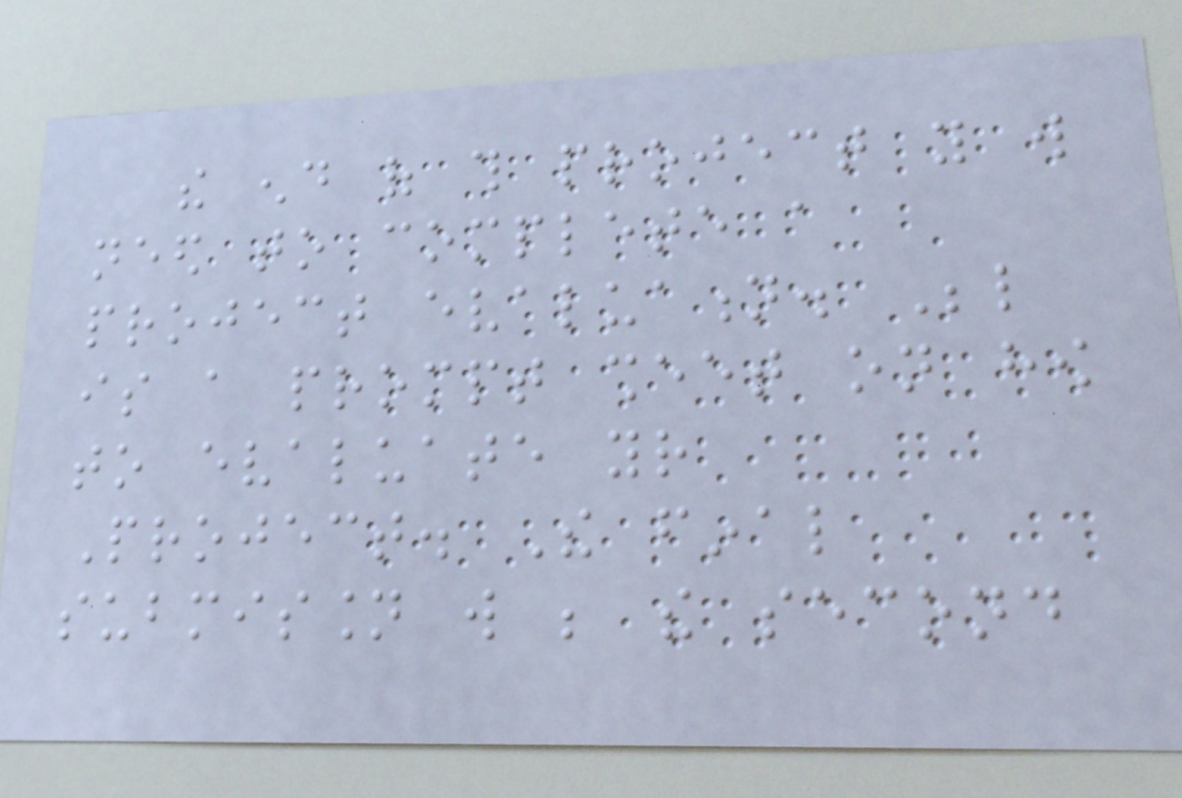the end of this project you will
need to complete a
project evaluation. Below
is a prompt sheet on how
to evaluate your
Project. The final
submission will be the second
